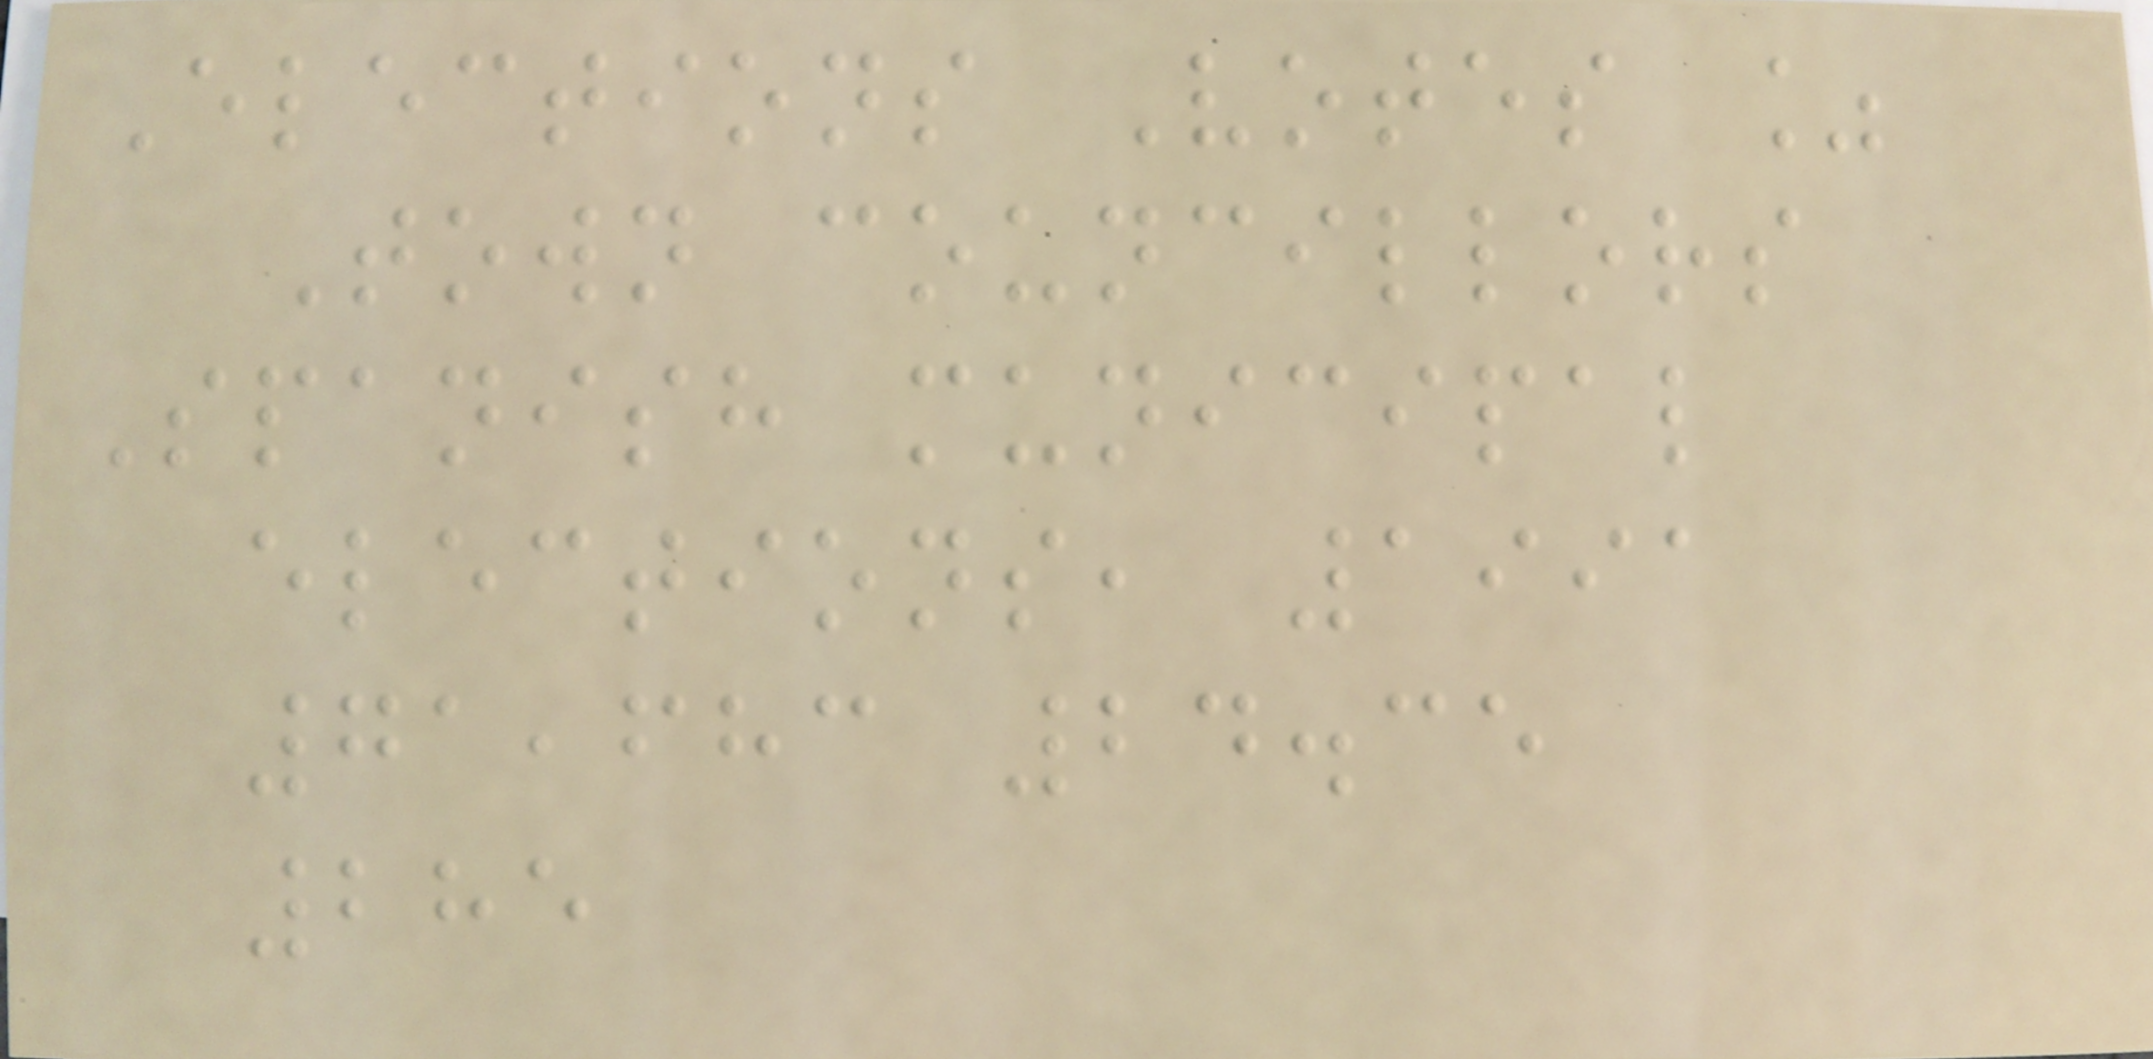Elections Votes %
Town councillors
Spanish municipal
elections, 1991
71,683 24.35
285
